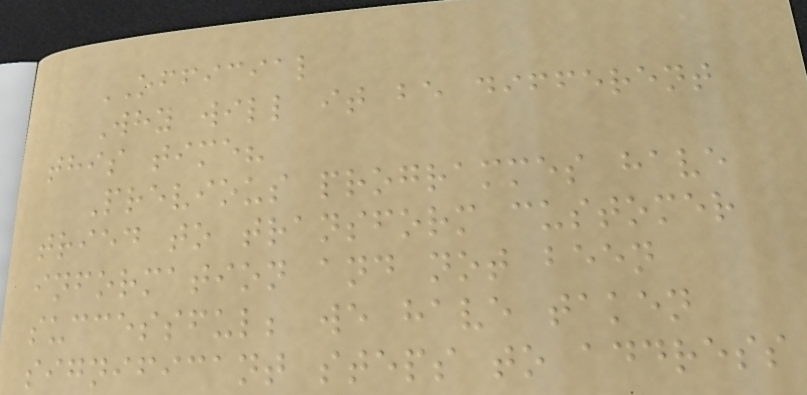OFFICIAL
Why will it be different
this time?
Previous programmes have
tried to transform customer
information and not been
successful; we have taken
significant steps to address
